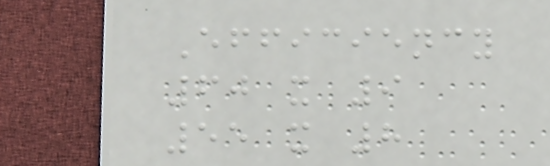Efficiency
60 x 9
55 x 8
